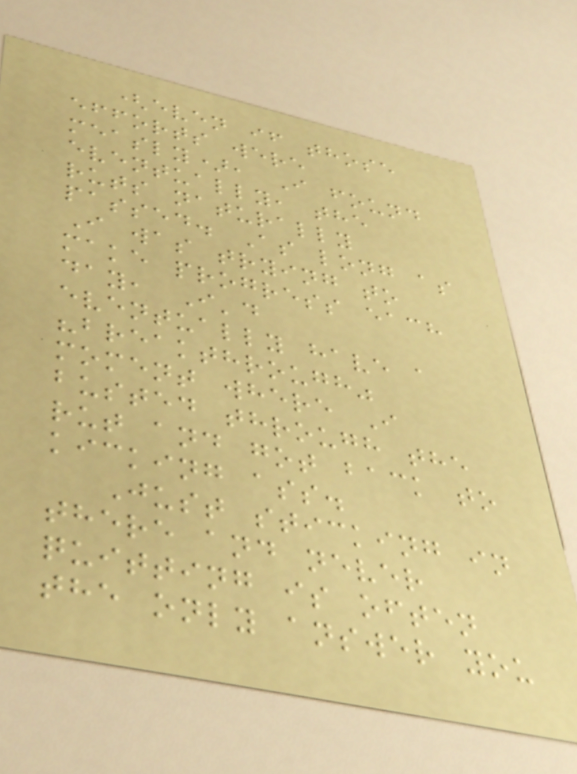(even if those
efforts were
measly), I found
eventually, the
ruts naturally
passed. As long as
I was trying to
make progress each
day, I'd
eventually have a
"breakthrough"
moment where I
busted through the
rut and got back to
kicking ass.
Just sticking in
there and never
quitting is often
the only answer you
